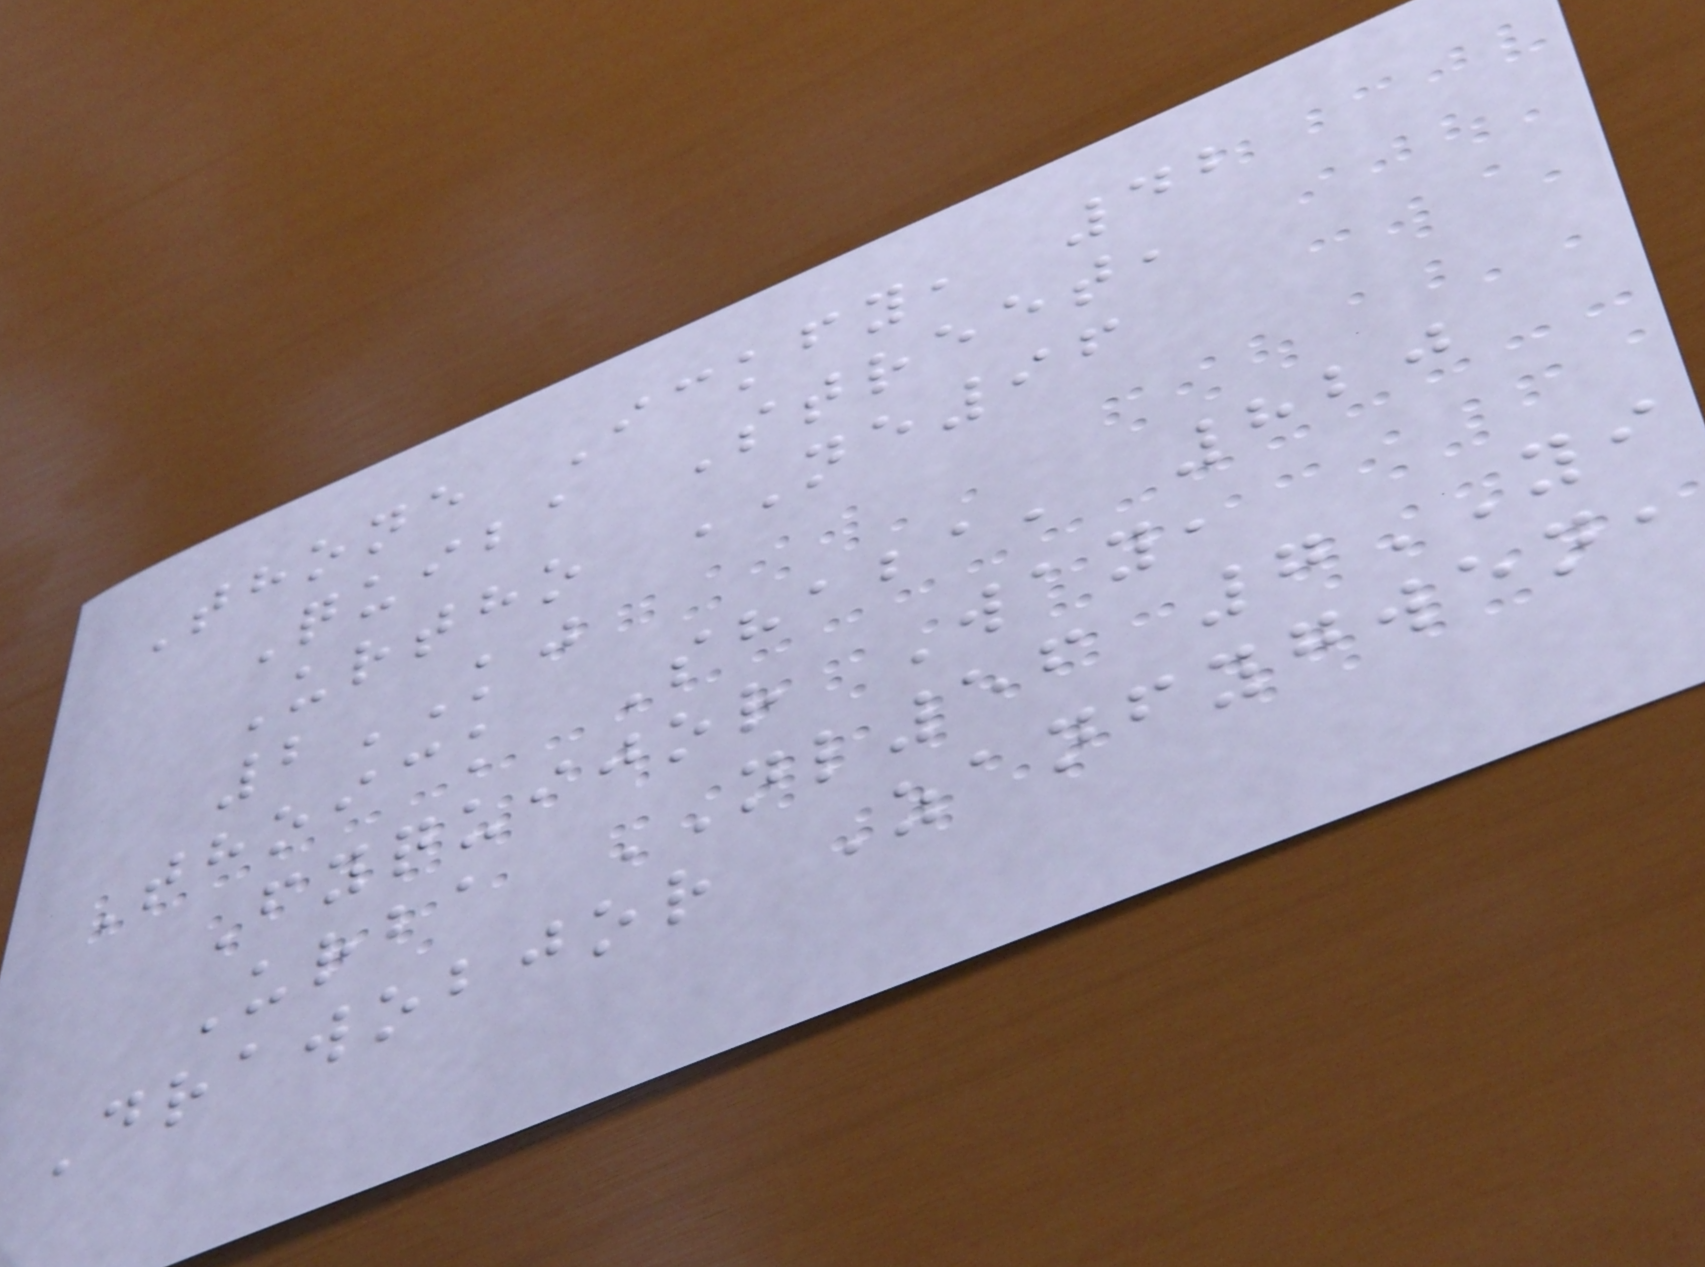Thone Ickfy, 42
Quiba Street,
Urtho NE96
2KJ
Thoick Shaba, 820
Fyquijor Way,
Urba NL56 7YI
Drawobjor Zanfygwen,
